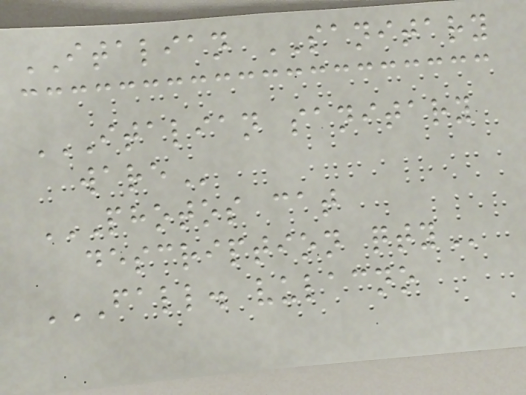ITALIAN SANITARY
ITALIAN SANITARY
WARE
PHOTOS CAT
DESCRIPTION QTY
FALL. VULACNO
